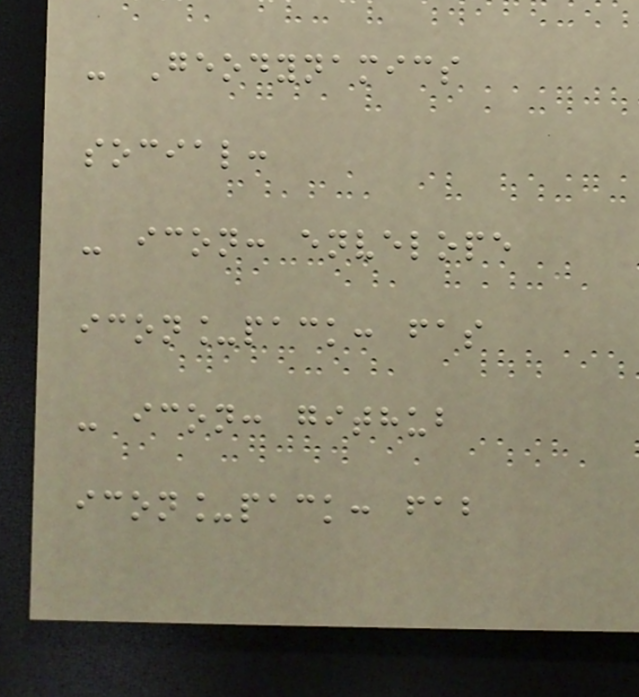- Geodynamics
social:
- icon: envelope
icon_pack: fas
- icon: github
icon_pack: fab
